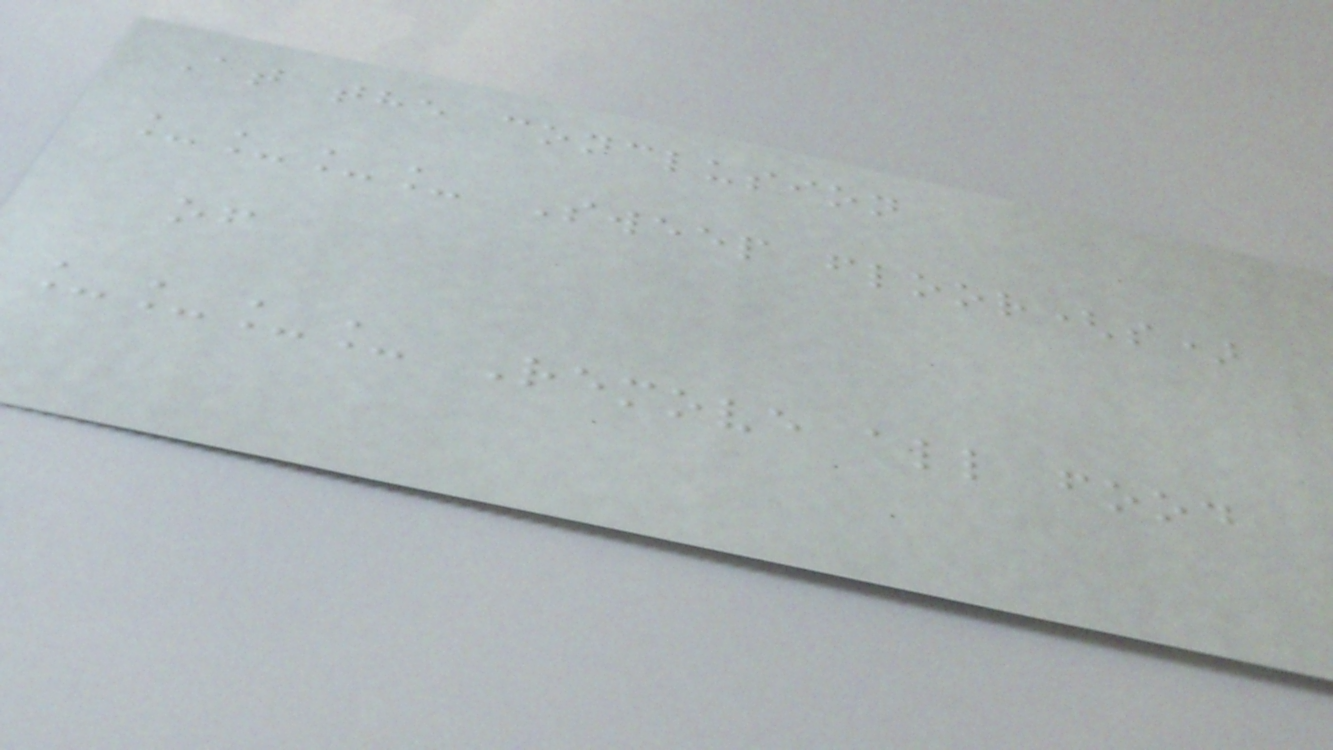At the conclusion
____ Sweep floor(s)
of
____ Remove all food
